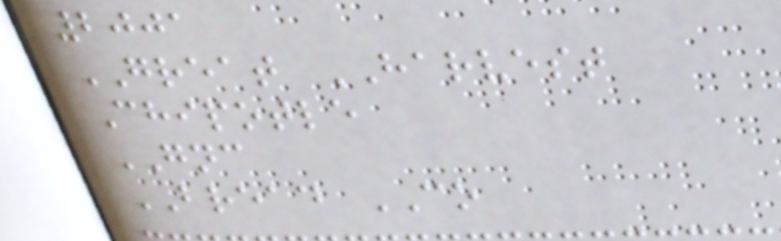2001
GREAT HARVEST
Chipotle
GNC
BREAD CO
